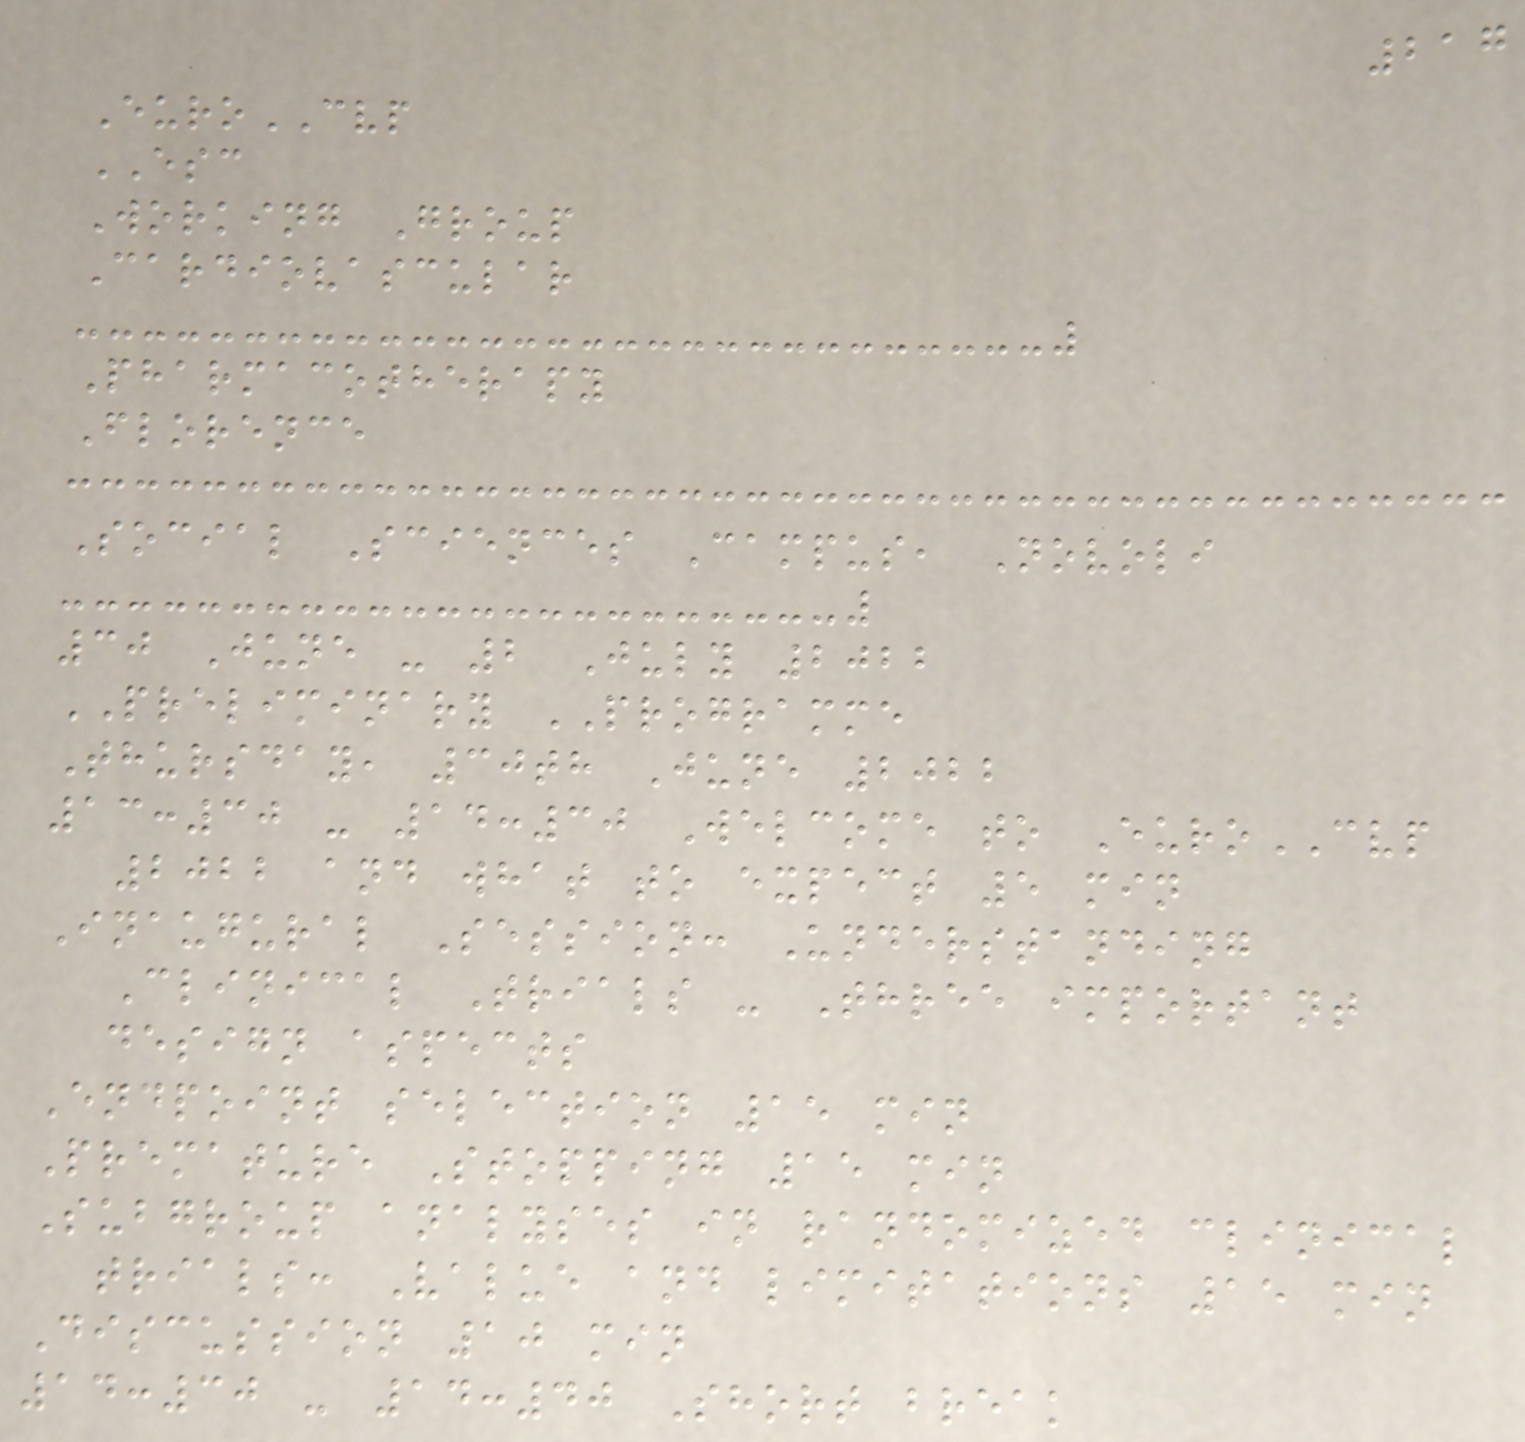217
EuroCVP
ESC
Working Group
Cardiovascular
Pharmacotherapy
Florence
Social Sciences Campus, Novoli
30 June - 2 July 2022
PRELIMINARY PROGRAMME
Thursday, 30th June 2022
13:30 - 14:30 Welcome to EuroCVP
2022 and what to expect 5 min
Inaugural Session: Understanding
Clinical Trials - Three important
design aspects
Endpoint selection 15 min
Premature Stopping 15 min
Subgroup analyses in randomized clinical
trials: Value and limitations 15 min
Discussion 10 min
14:30 - 14:40 Short break
